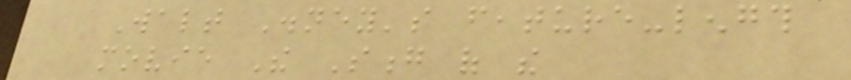Walt Disney's feature-length
movie The Song of the
